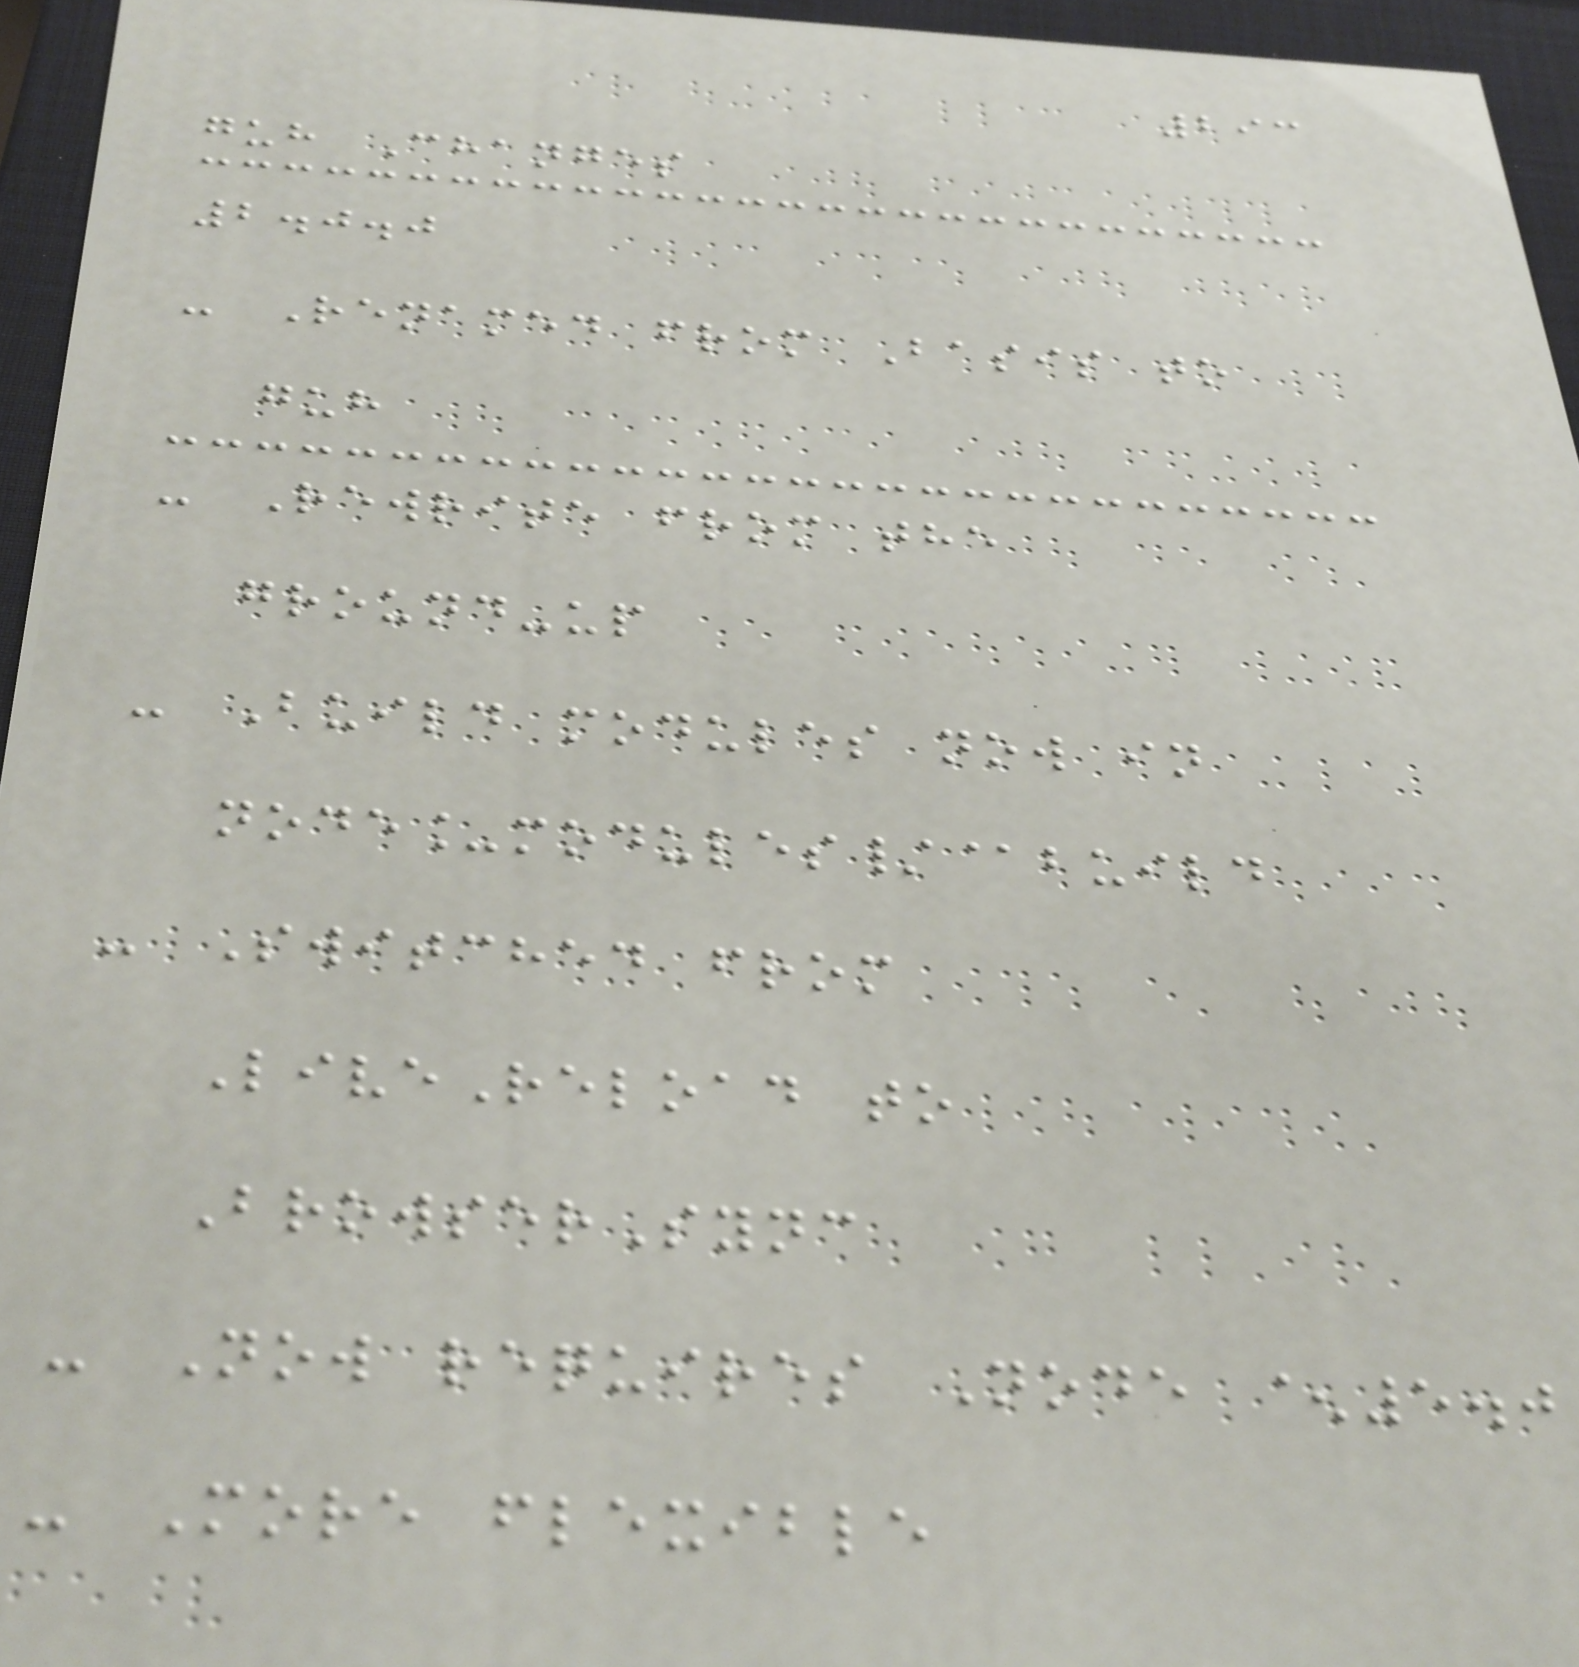293
guh Changes
2.0.0
- Renamed from Basis to
guh
- Rewrite from the
ground-up
- Build modules now in
node_modules/@build
- Switched from
LiveReload to
BrowserSync
- Now requires Node ^5.0
- More flexible
